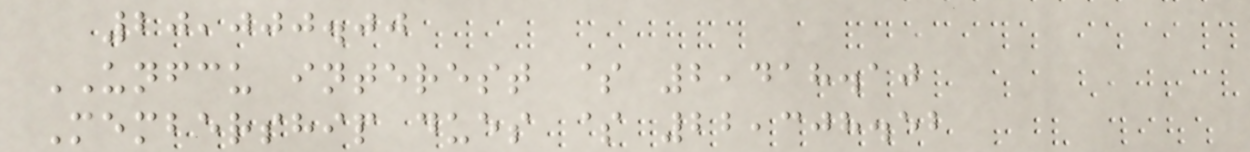20,000.00
UNFCU interest $ 2,418.10
Membership dues $ 22,308.52
